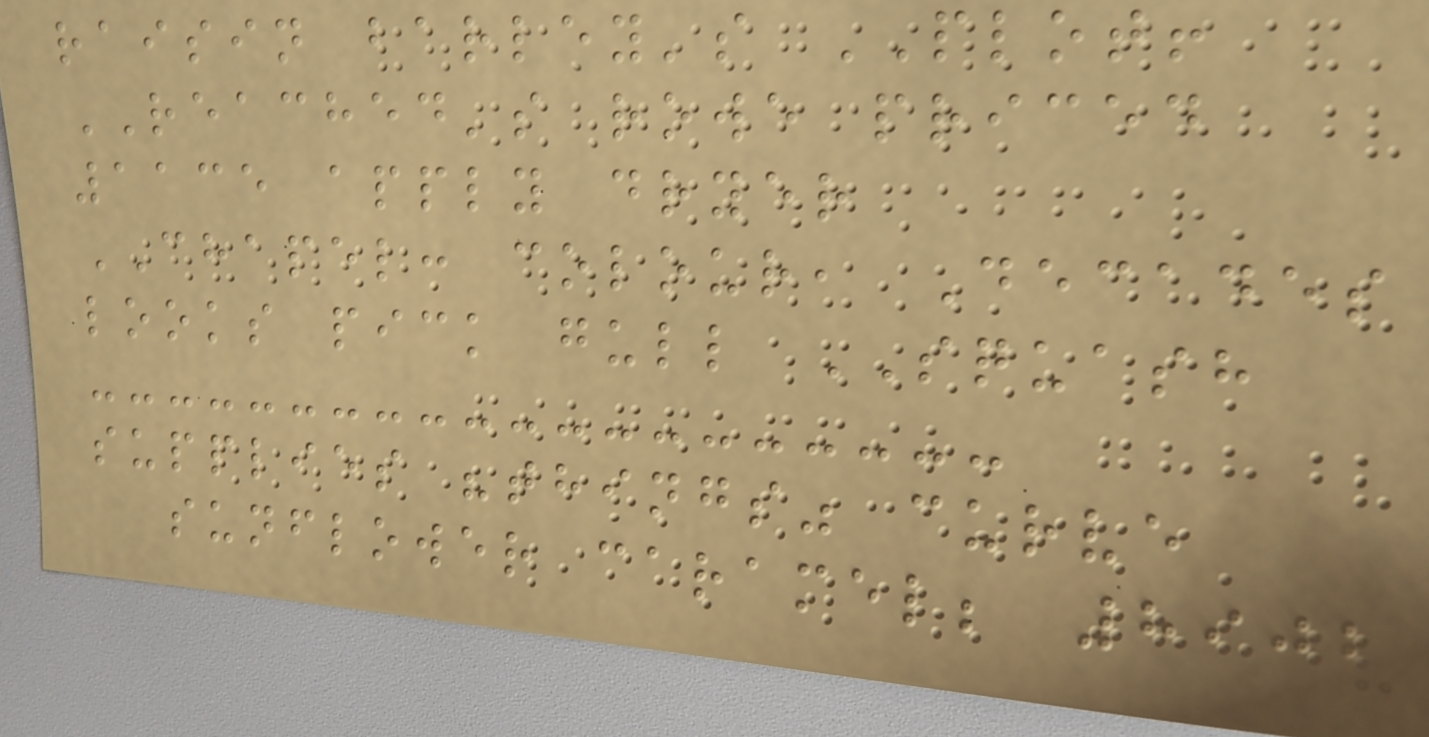raisin barley's PLOT!
REACHED's rowe priced
1135 apply dryer
CHAPEL: colour, Decades
looks pick gull SQUASH
supplies "things" curve
sunflower caramel; 8902
